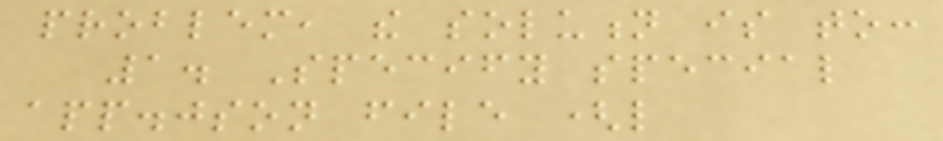problem, the solution is to:
1. Specify special
app.json file (like
